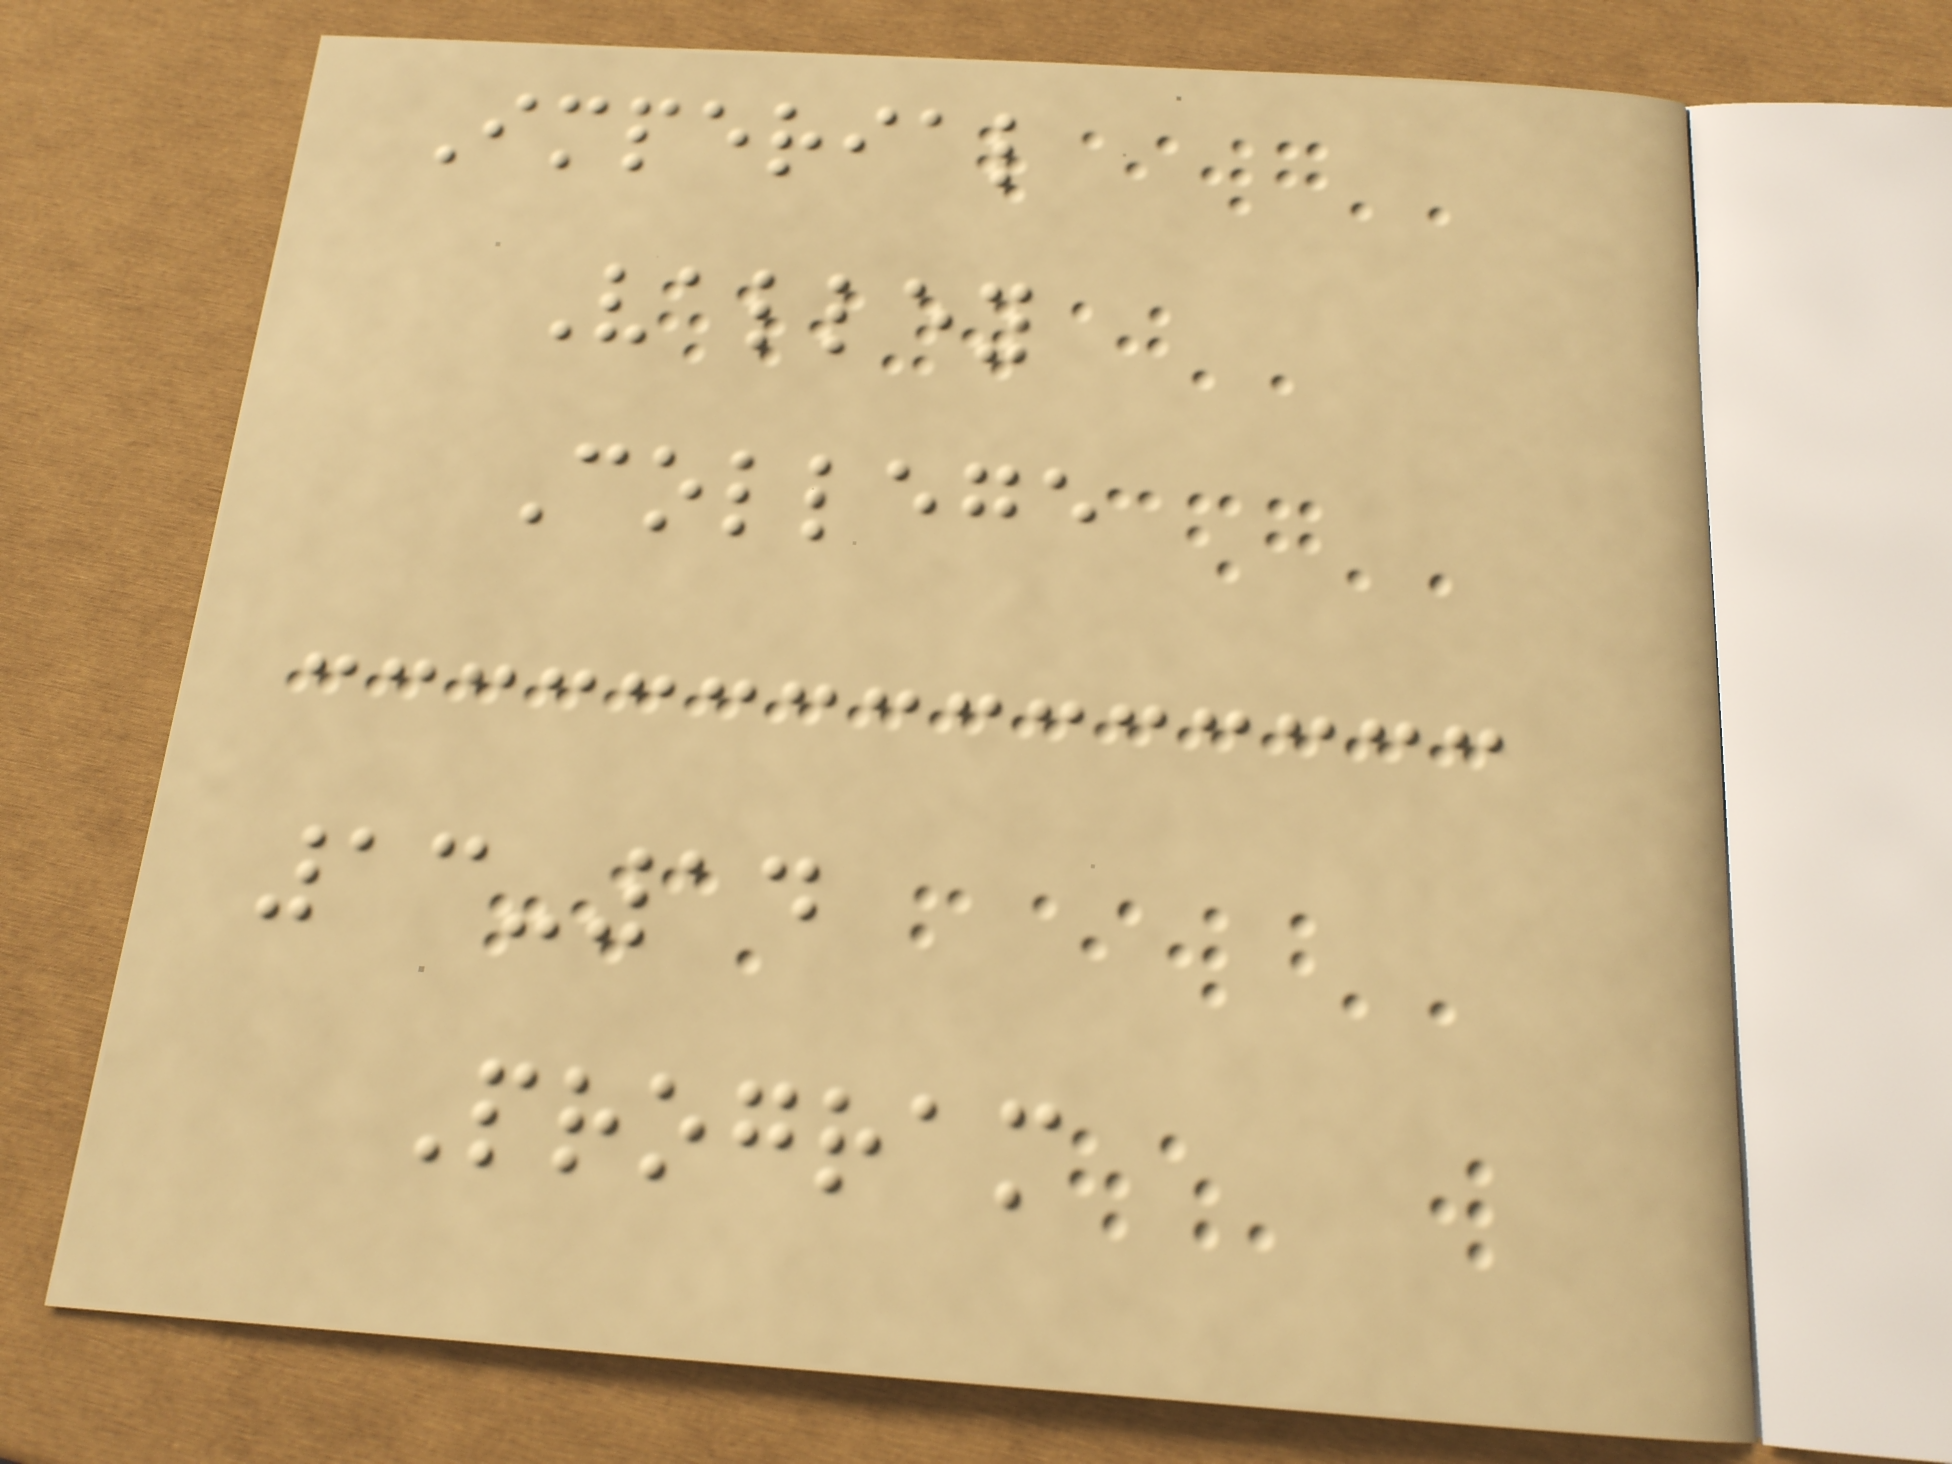Imperial
Valley
College
13-14
Program
